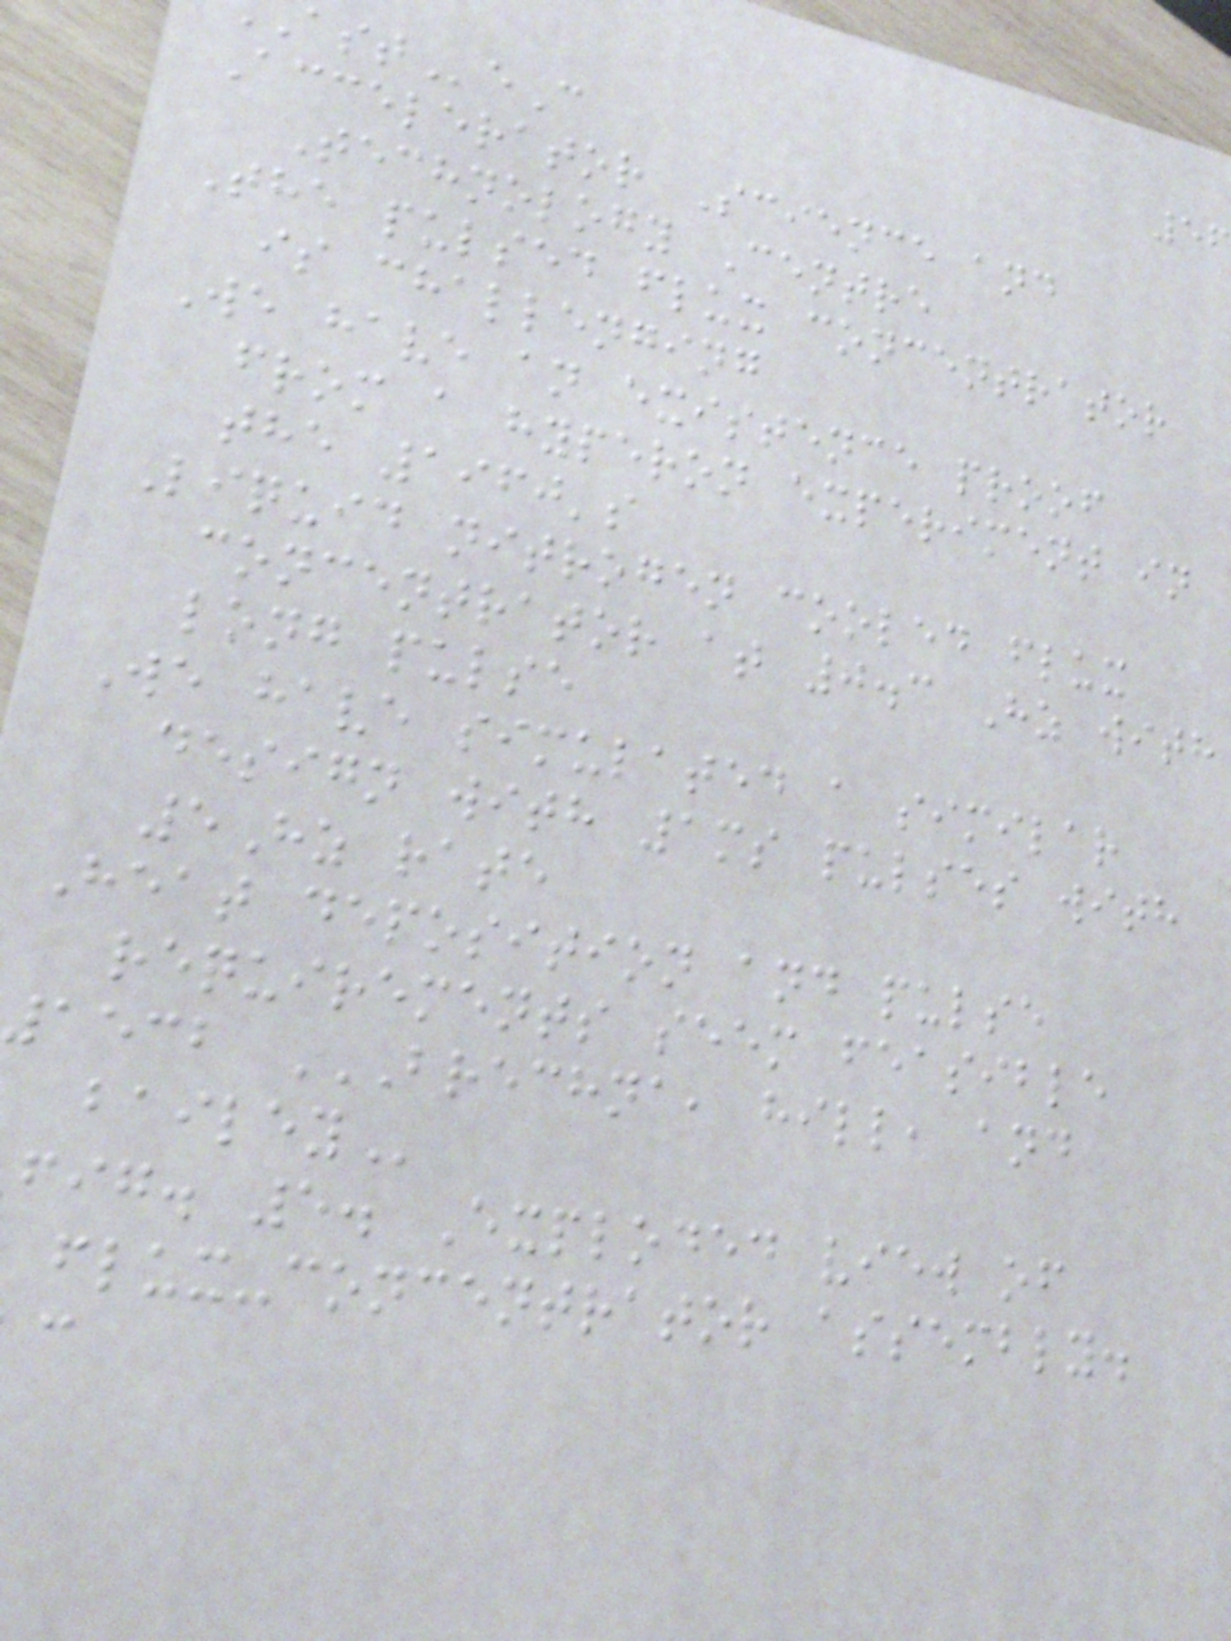56
Accelerator Science and
Technology Centre
The pulsed flux concentrator
is challenging
We have an existence proof
from a hyperon experiment in
the 1960's
Liquid nitrogen cooled flux
concentrator at 0.3 Hz with
long pulse
We have simulated a similar
design with 1ms pulses with
5Hz rate
Heat deposition and pulse
requirements seem feasible
fig. 5. Exploded view of
flux-concentrator assembly.
